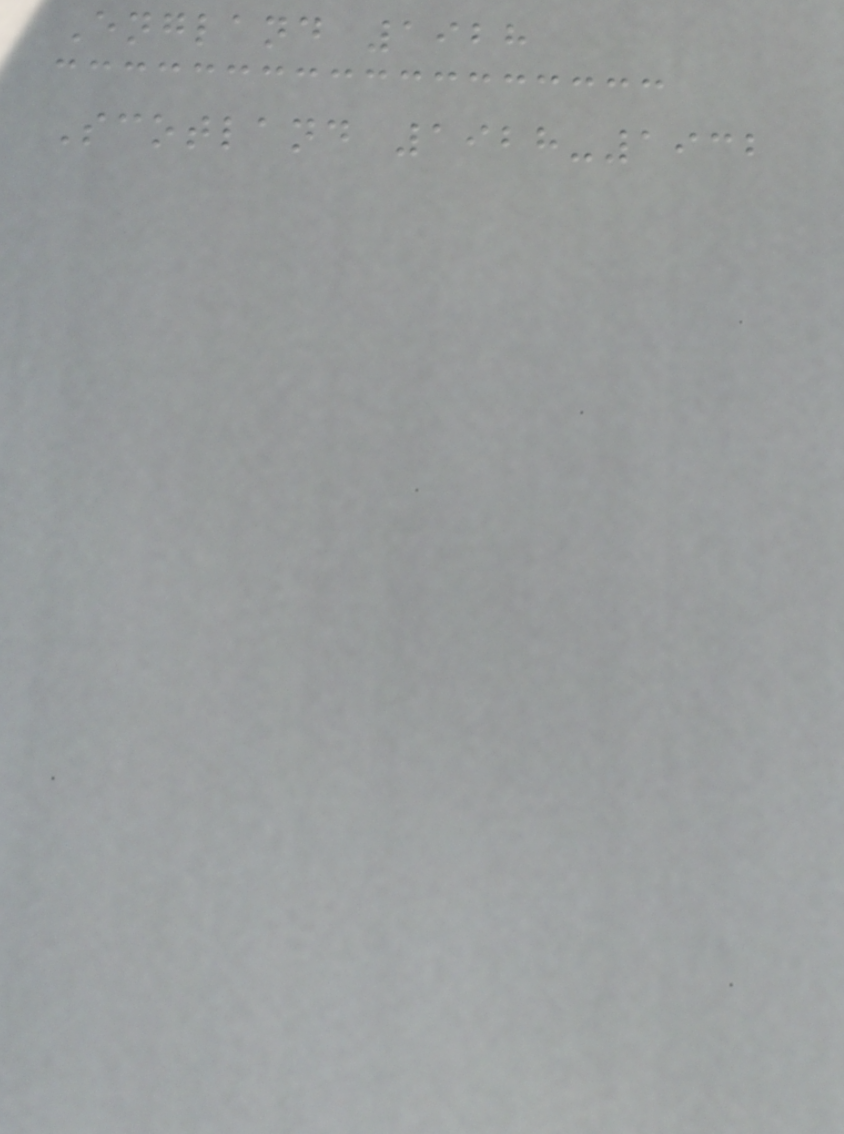England 1928
Scotland 1928-1932
